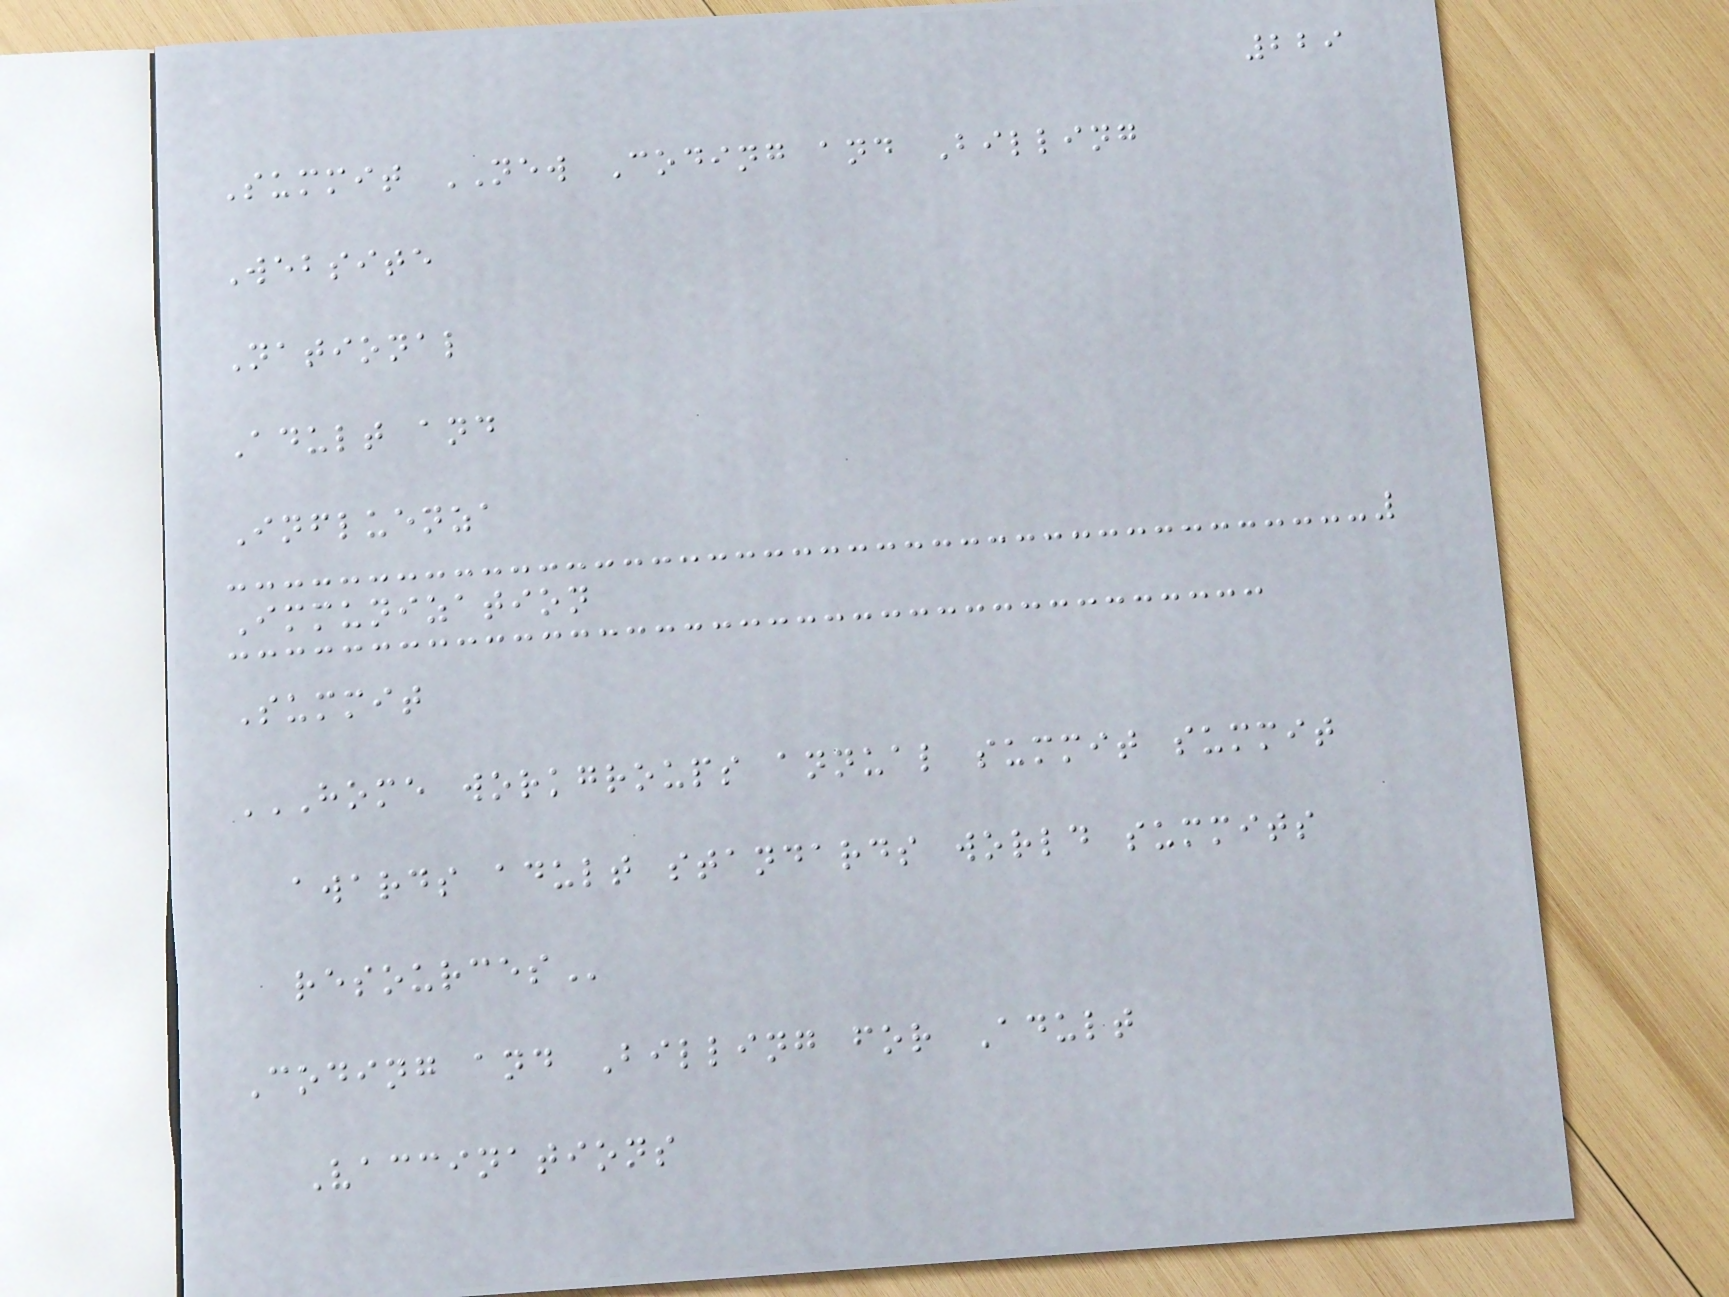229
Summit NEW Coding and Billing
Website
National
Adult and
Influenza
Immunization
Summit
HOME WORKGROUPS ANNUAL SUMMIT SUMMIT
AWARDS ADULT STANDARDS WORLD SUMMITS
RESOURCES
Coding and Billing for Adult
Vaccinations
